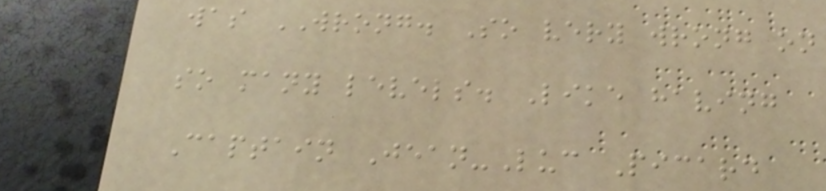was WRONG. So very wrong on
so many levels. Like having
Captain Jean-Luc Picard
